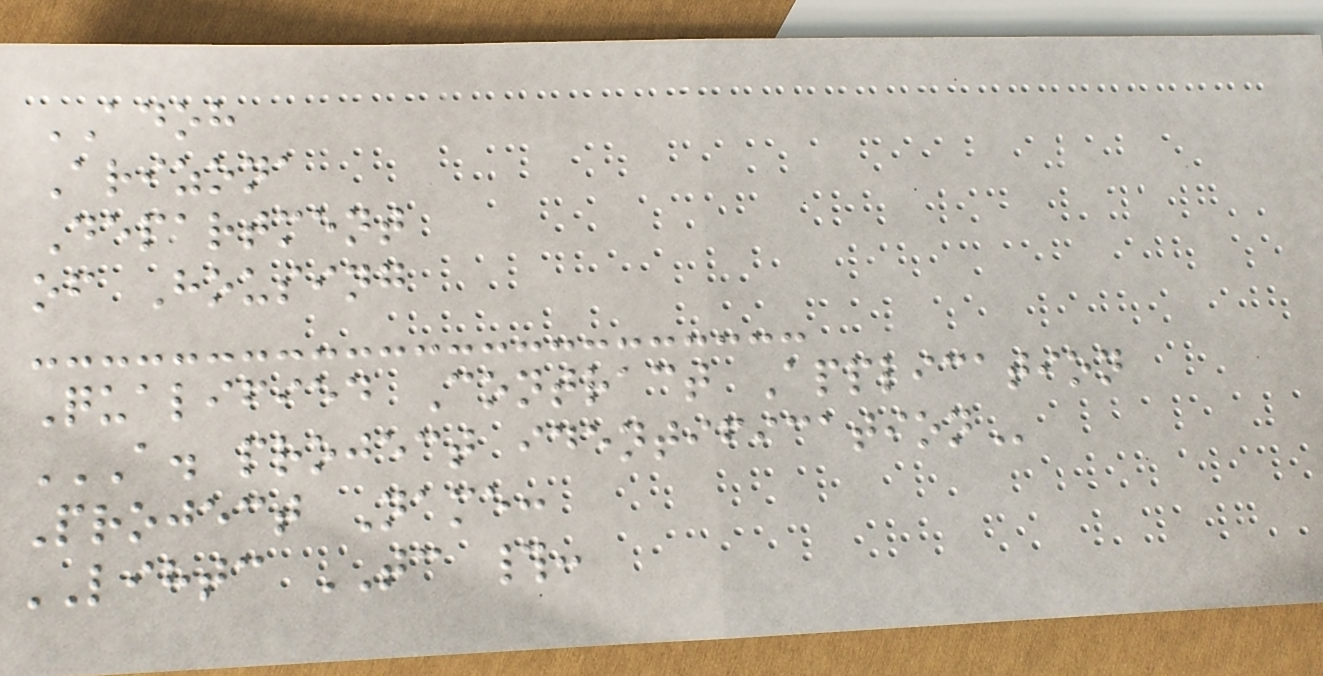ADOH
Arizona
Department
of Housing
Qualified Contract Application
A. PROJECT IDENTIFICATION
Project Name:
LIHTC TC #:
